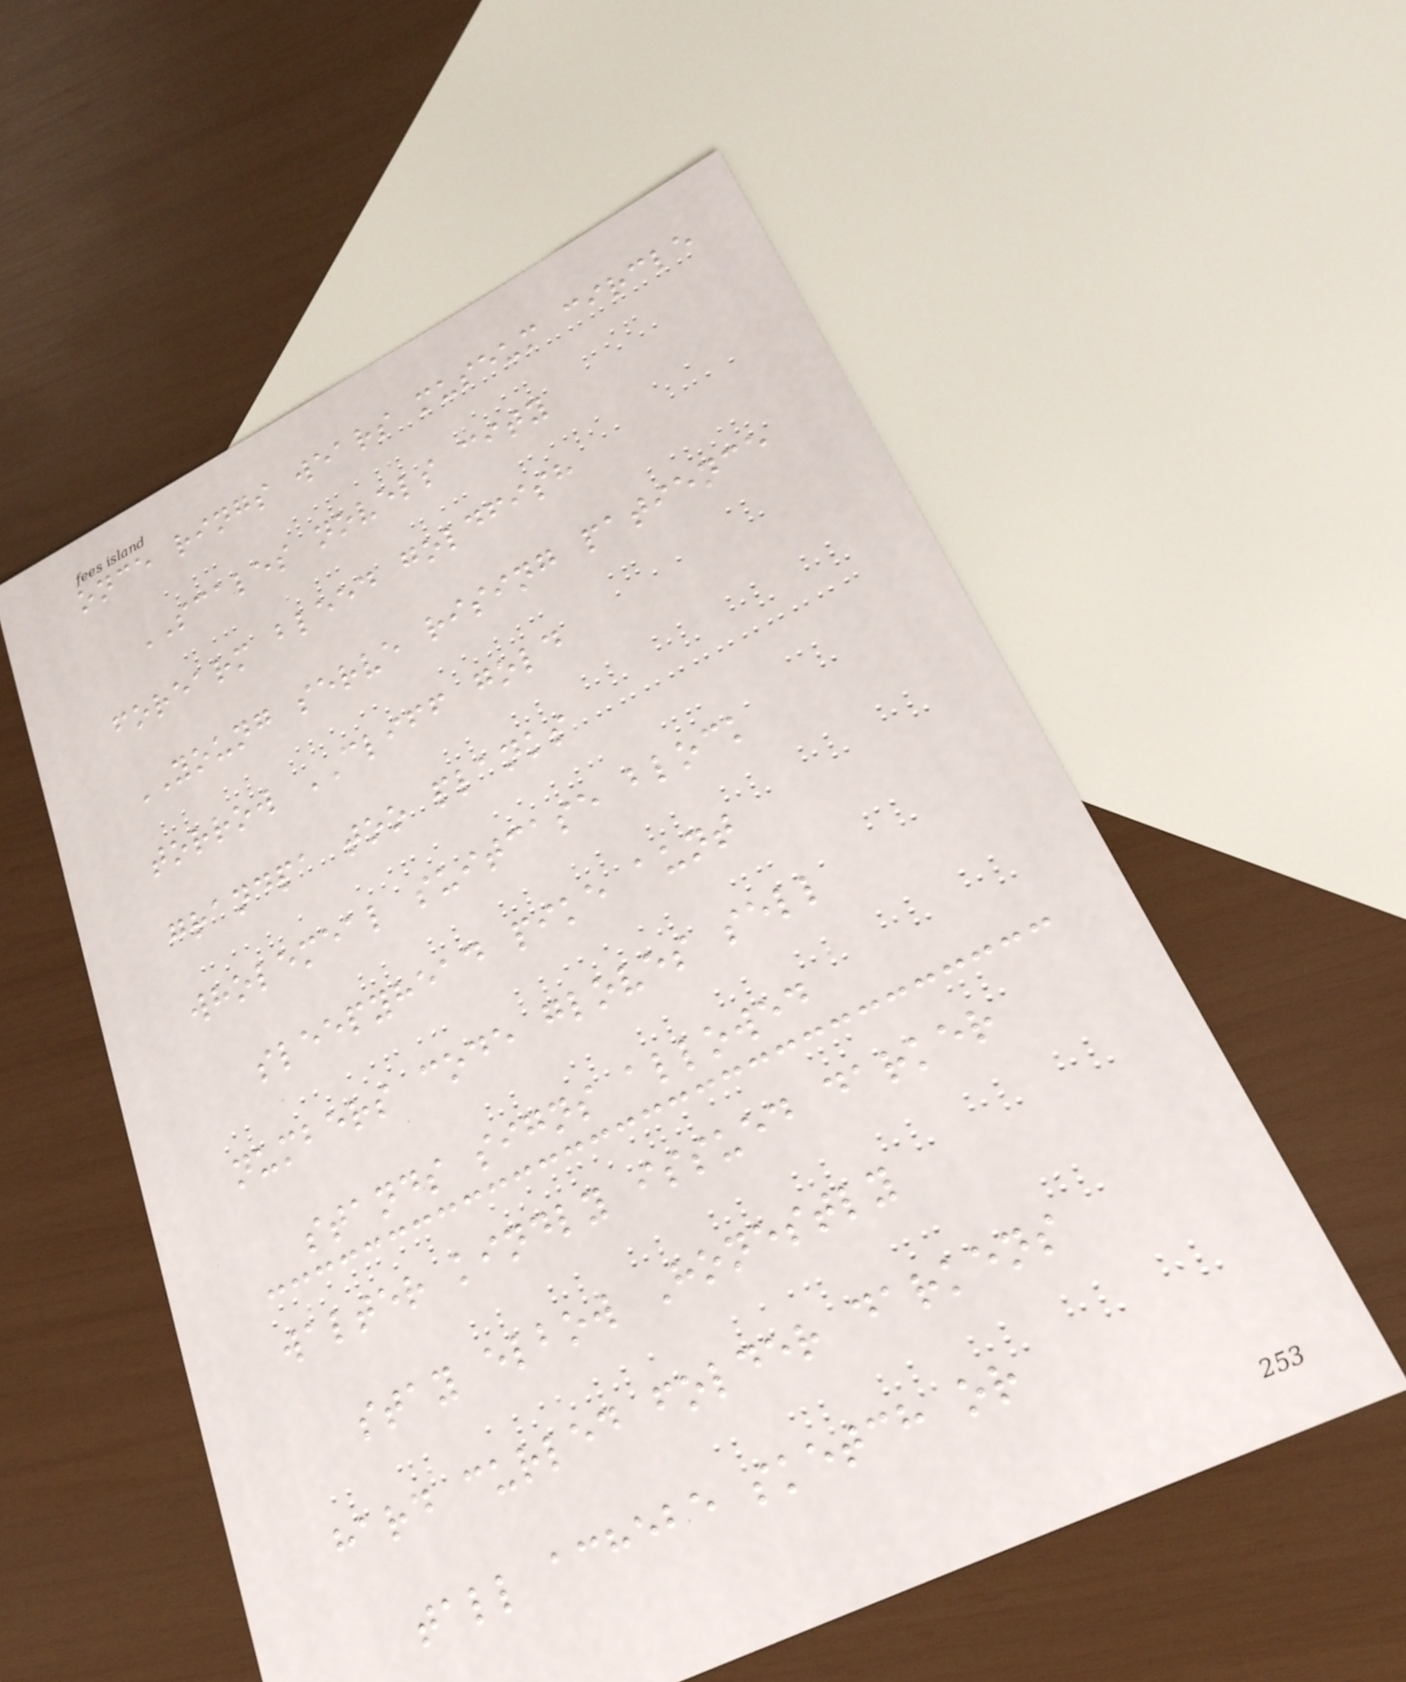once rings wears museum circle
SCALES novels city
forearm bleed goldfish
YOUNG serve rising patience
torrow CLIFF gold
grandpa too planks
wholemeal suitcase block
sleepyhead pike aunt
numbers code gloves sell
stands signs allowed
walter kindly issued darker
stay elbow Honestly
hard curled folder darkens
tall achebe sketch or
